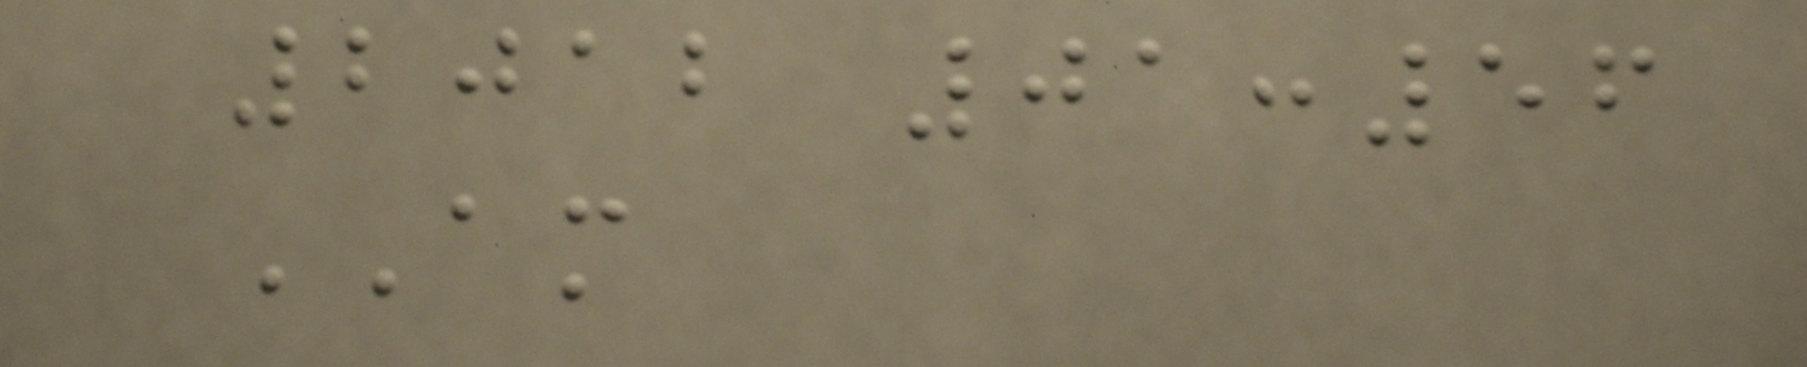2012 01:56
AM
